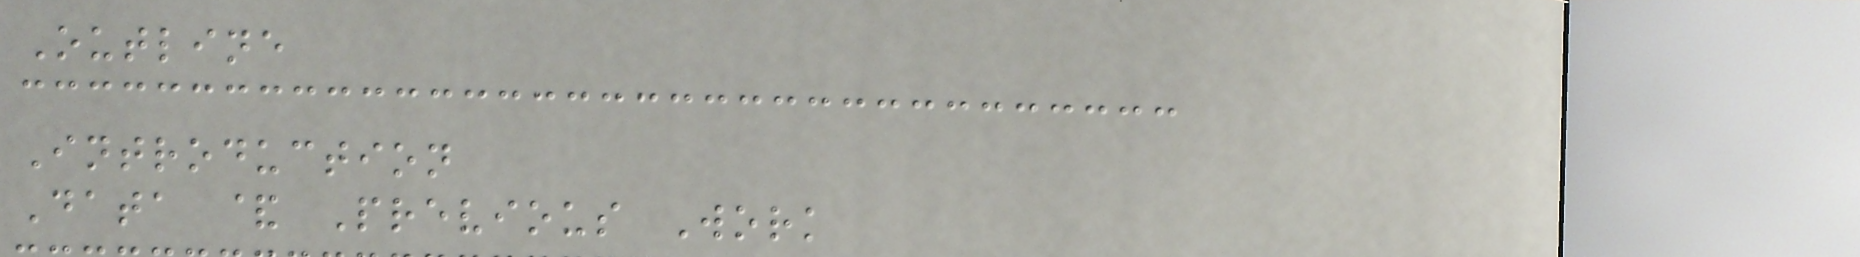Outline
Introduction
Data & Previous Work
